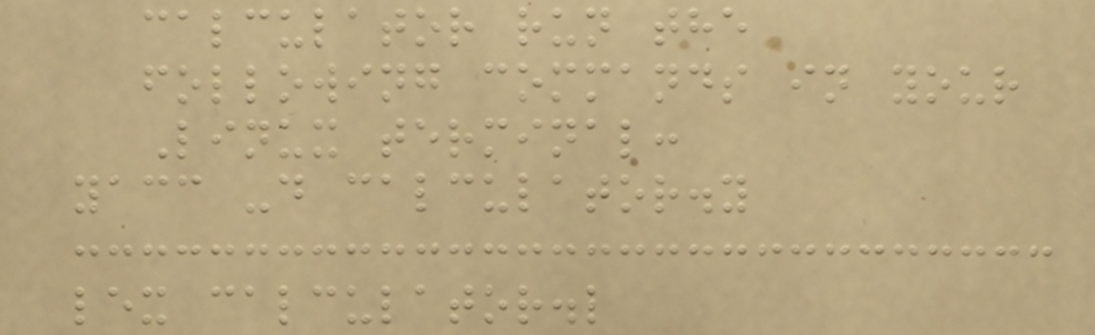calculator run the
following commands in your
Linux terminal:
yacc -d calculator.y
lex calculator.l
